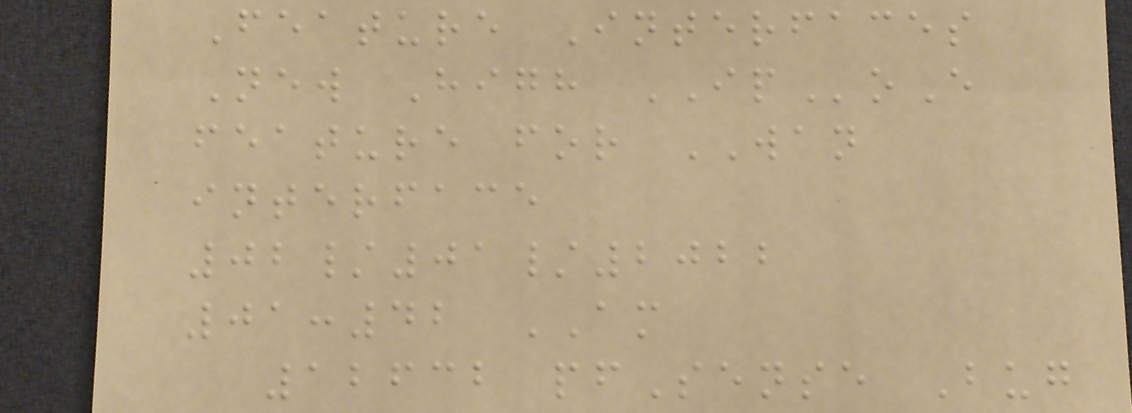Feature Interfaces
New High IPoE
feature for WAN
interface
02/01/2022
01:42 AM
12632 pfSense Bug
